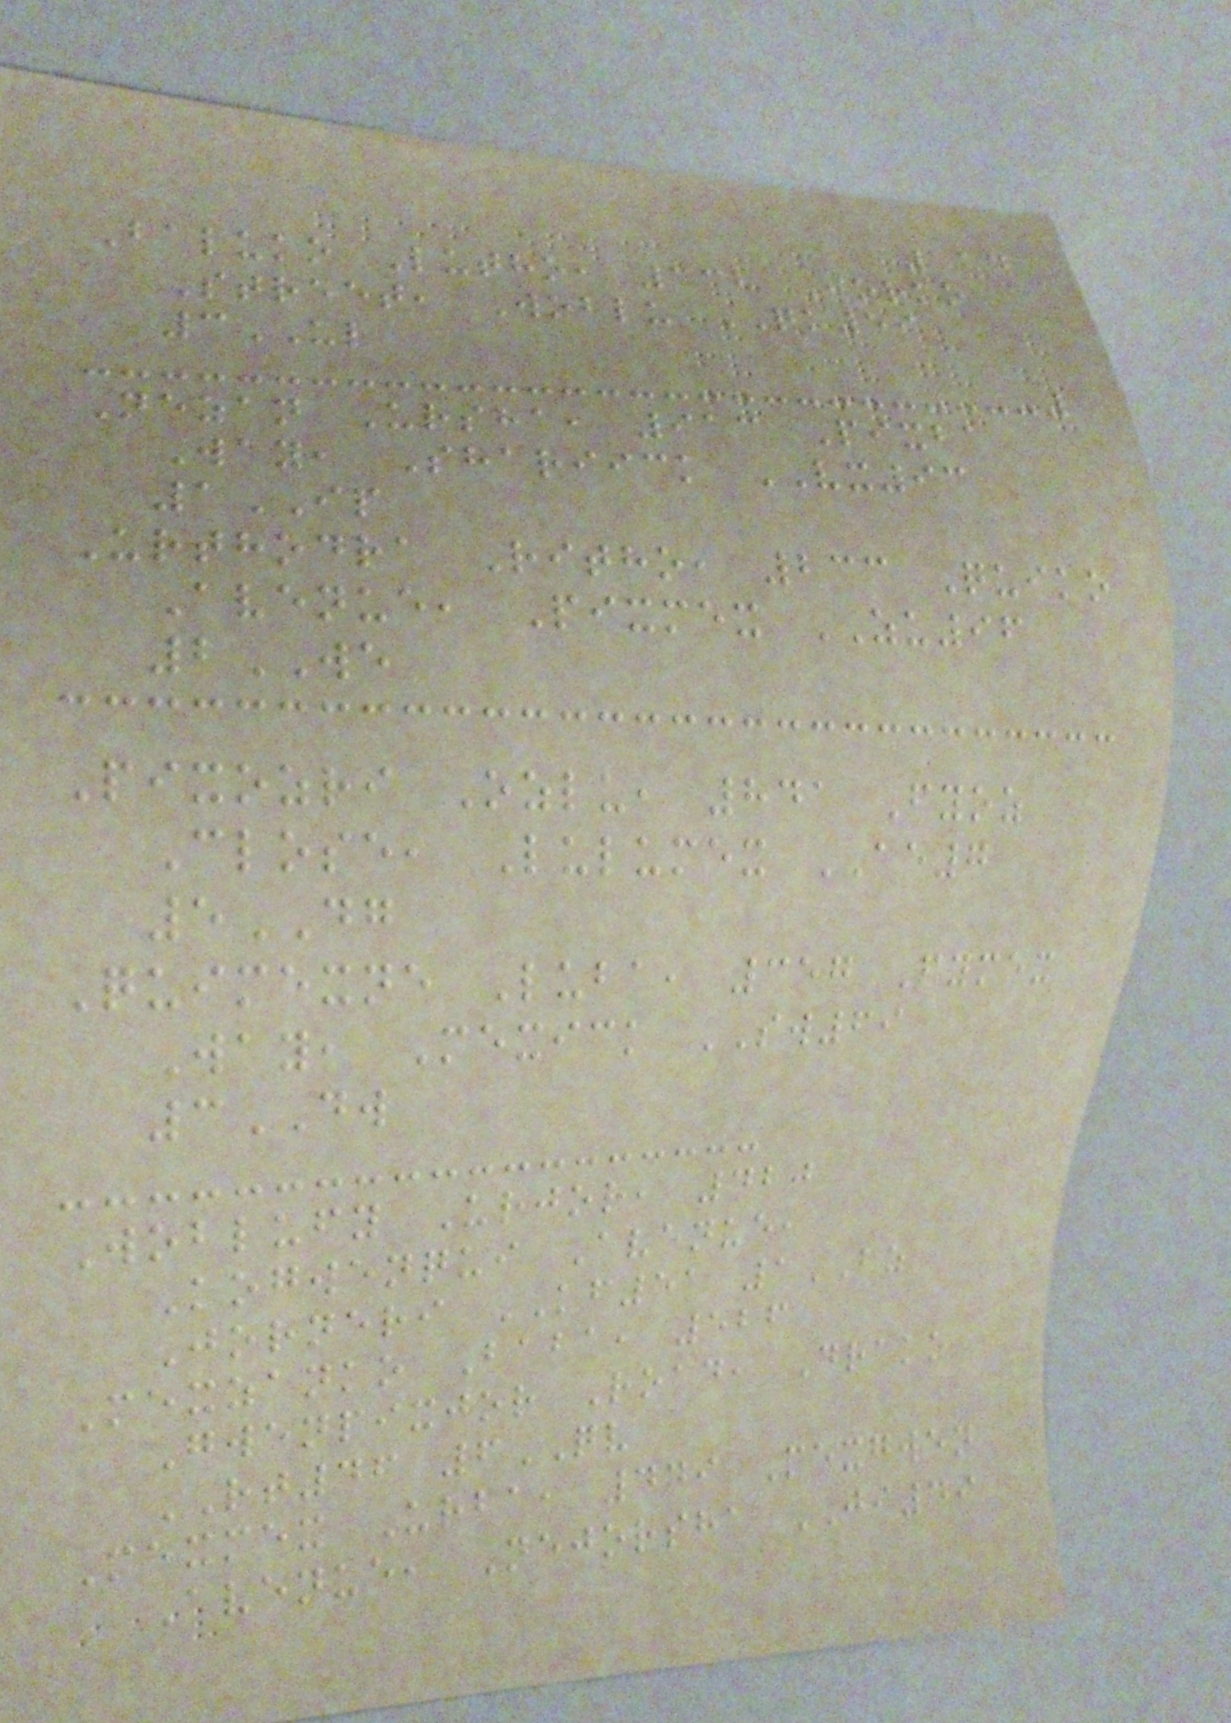114
Baluko Lutho, 332 Jorko
Street, Woblu QK59
3UL
Nezan Ursha, 913 Pixba
Way, Shariick VX93
1IP
Urthodra Ritho, 233 Quiko
Avenue, Pixmex ZU96
2WE
Pixozri Ozlu, 841 Fyoz
Close, Lulumex AE7
5DG
Quimexne Luba, 357 Fymex
Way, Mexick SW69
3DW
Woblufy Urjor, 420
Kogwenqui Avenue,
Jorneri KF51 1BZ
Mexzanko Baba, 526
Gwenpixjor Road, Drako
RT46 6QV
Mexmex Urba, 449 Mexgwen
Avenue, Nejorsha JI49
